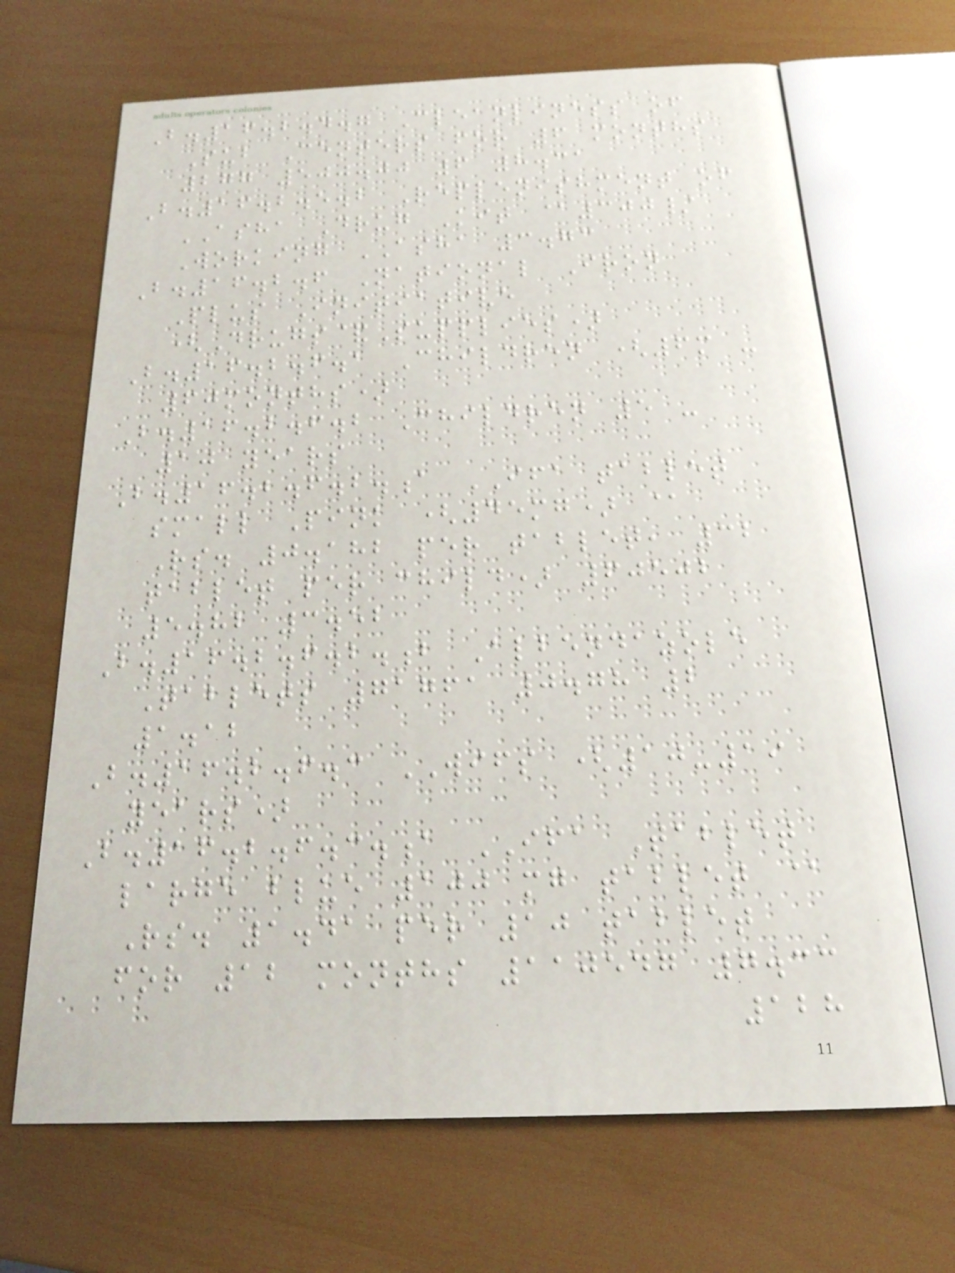B.16.2.4.7 Cleanliness of
Sub Centers for 6 months
277 500.00 6 8.31
B.16.2.5.2 Replenishment of
ASHA Drug Kit @300/
Working ASHA 3.73
B.16.2.6 National Iron
Plus Initiative
(Drugs&Supplies)
B.16.2.6.1 Children (6m -
60months)
B.16.2.6.2 Children 5 -
10 years
B.16.2.6.2.a IFA tablet
small Pink (45mg) @
Rs. 0.182 per tablet, 32
tablet per child) 60502
5.82 3.52
B.16.2.6.2.b Albendazole
Tablets 71761 0.78 2
1.12
B.16.2.6.3 WIFS (10-19
years)
B.16.2.6.3.a IFA Tablet
large blue 100 mg tablet @
Rs. 1.41 per 10 tablet
for 12 months 110547 7.33
128
